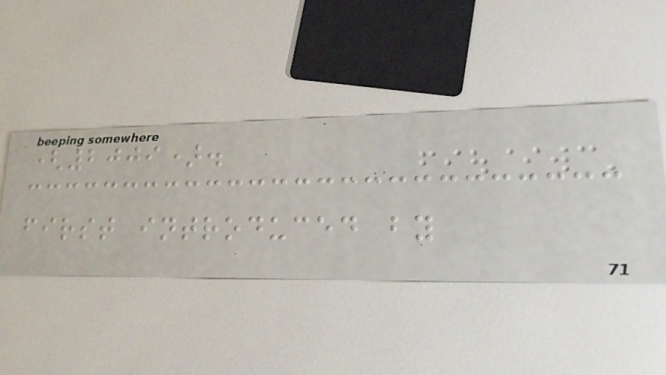(2009).
first introduced by
